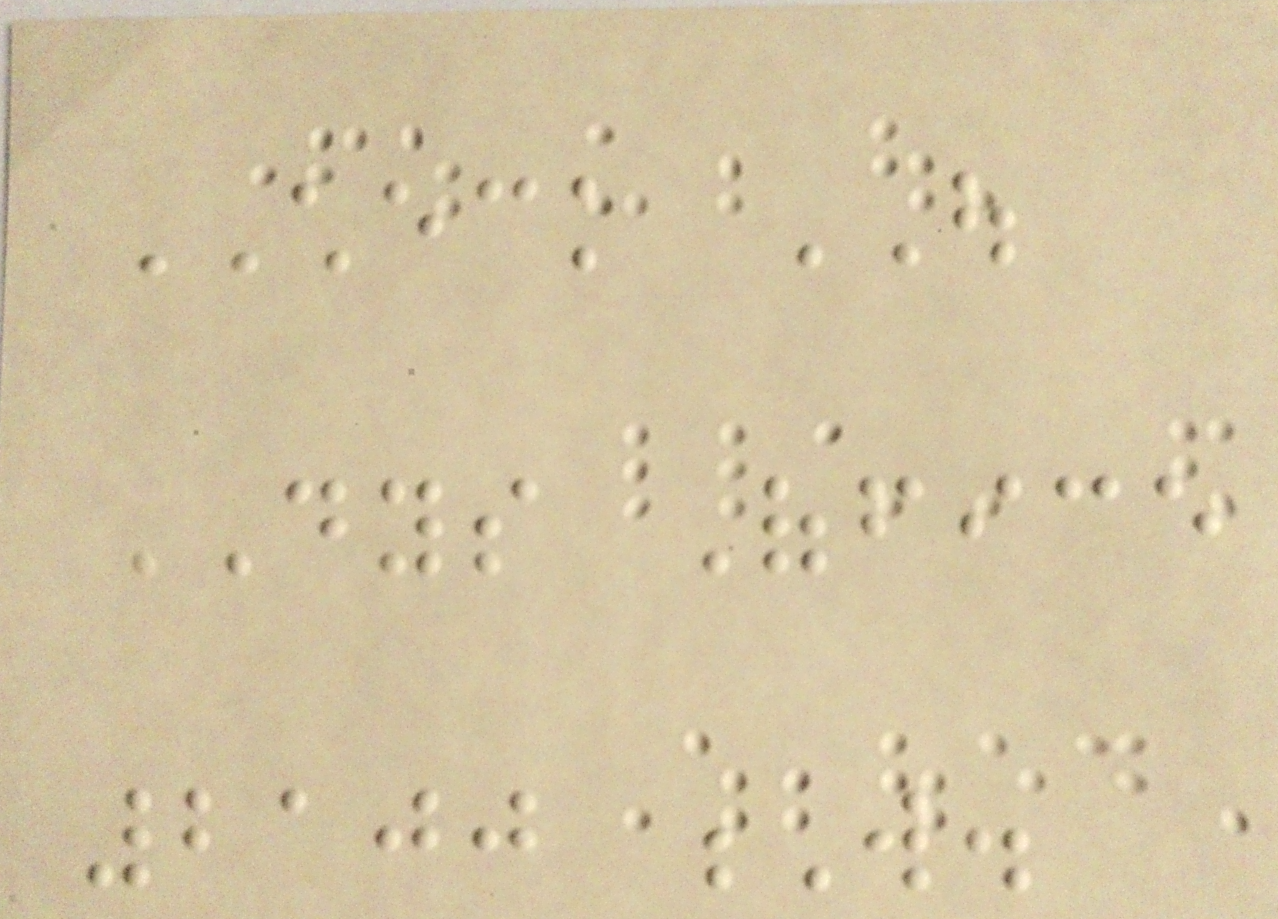CHECK OUT
DYS Office
2100 W.
